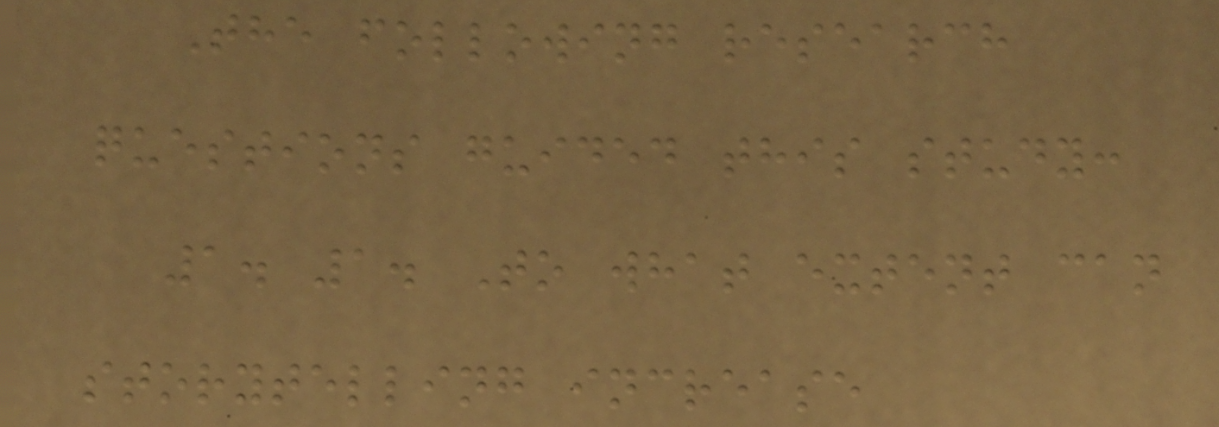The following research
questions guided this study:
1. 1. To what extent can
storytelling increase
